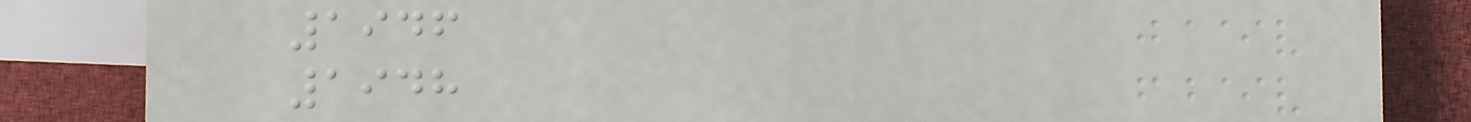1946
1948
